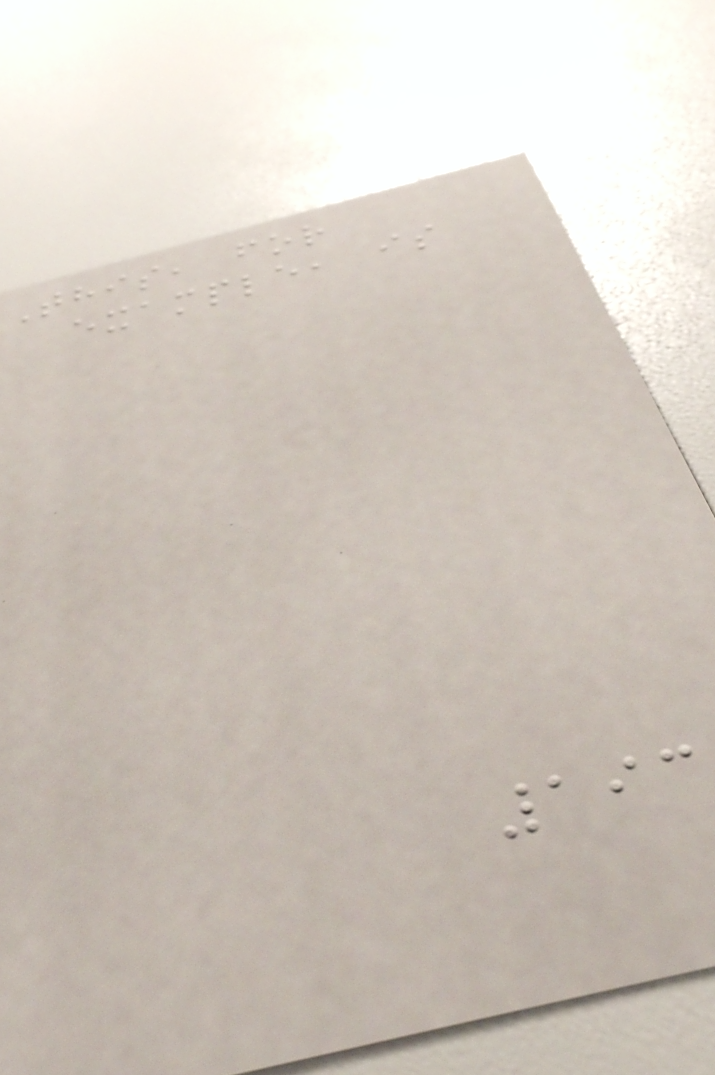This, for
example, is
193
